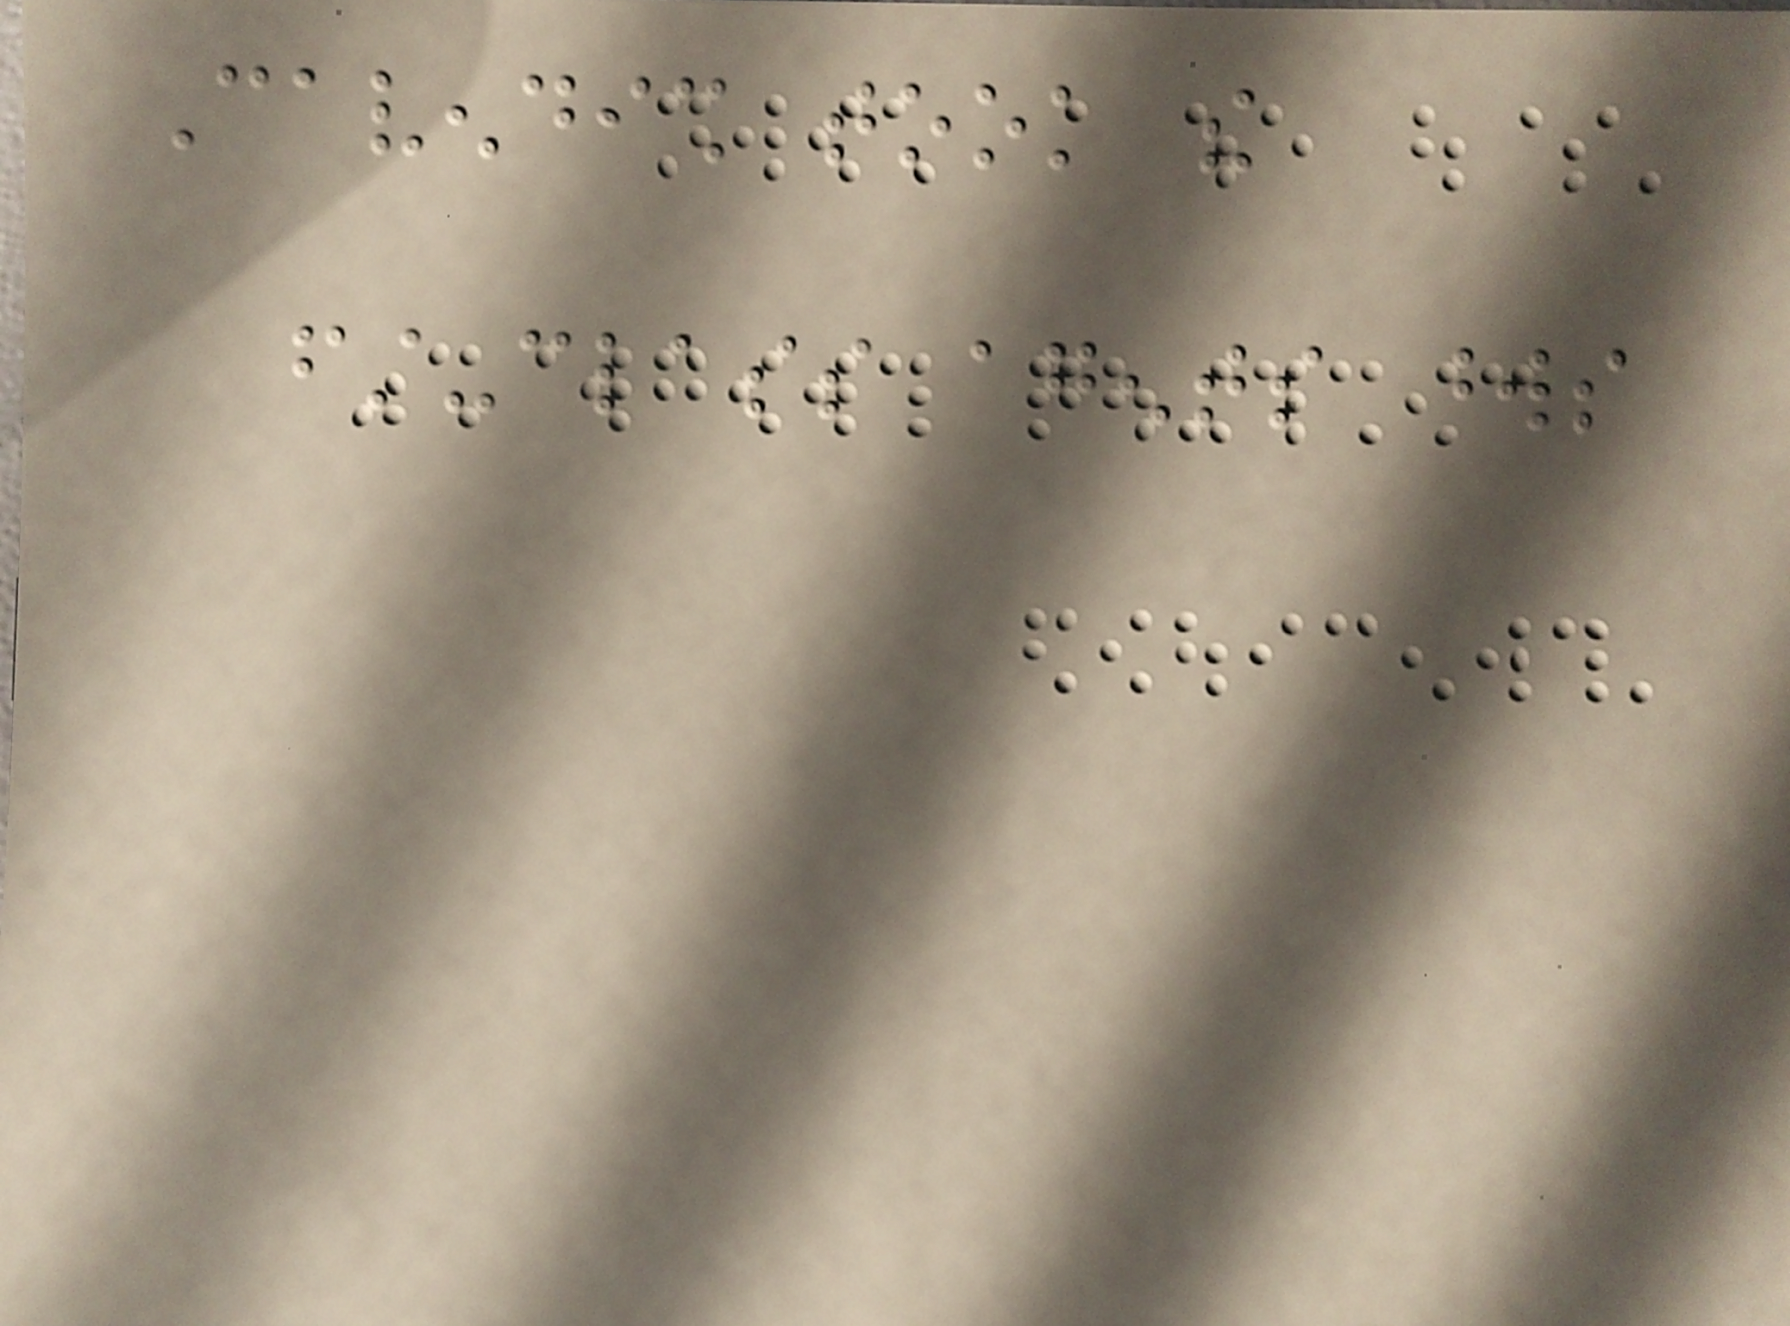Cavendish took the
first-class agents words
